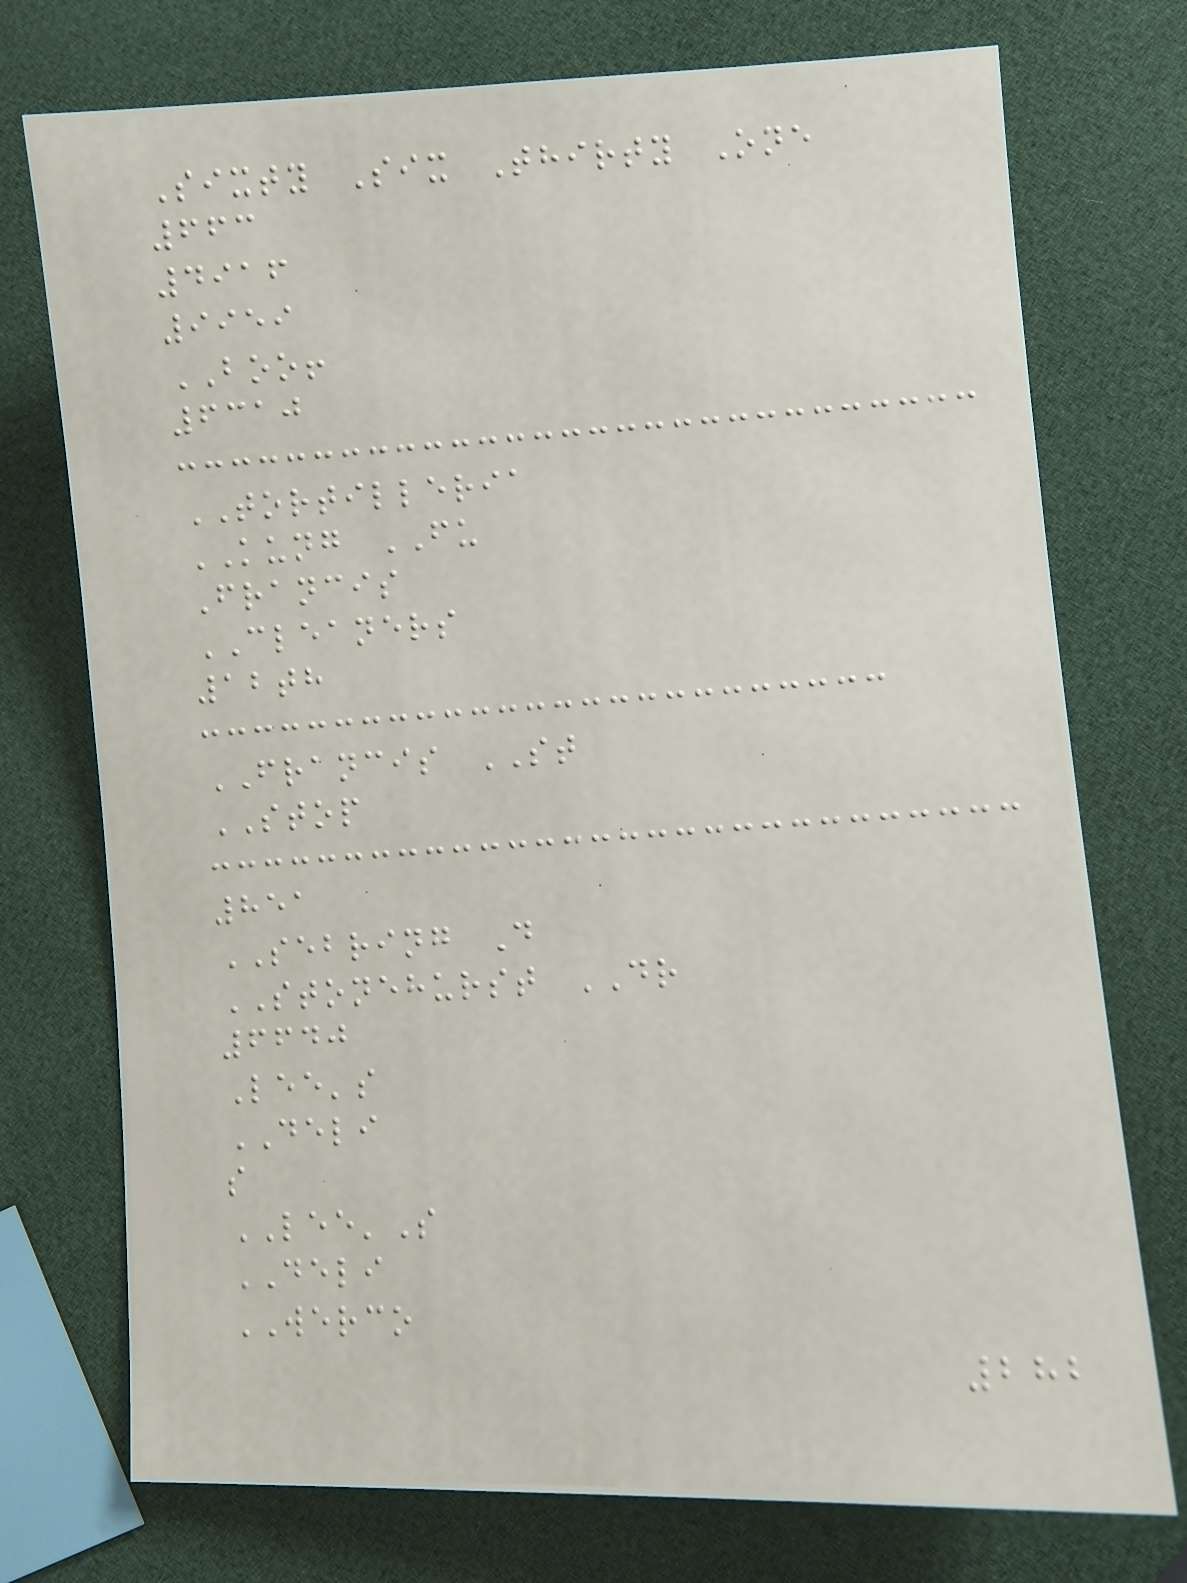Sixty Six Thirty One
663
4916
9959
BOO!
6310
TORTILLERIA
KUNG FU
Francis
CLEANERS
12th
FRANCIS ST
STOP
851
SEBRING D
STONEHURST DR
6640
Lee's
DELI
s
LEE'S
DELI
WERCO
282
